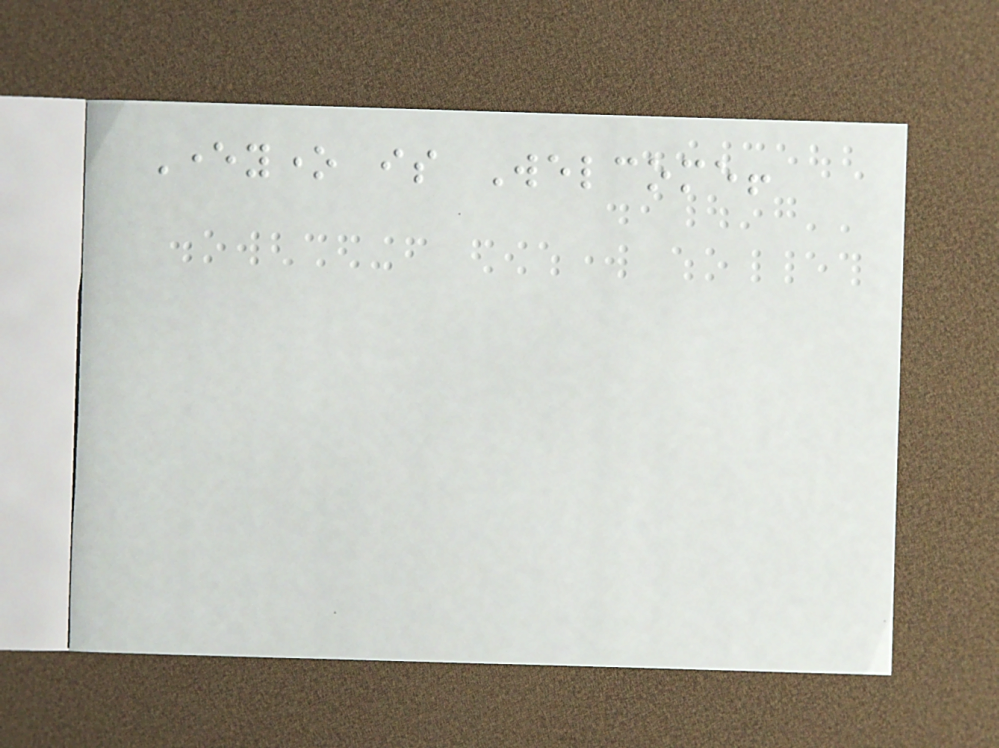Everyone is Welcome!
